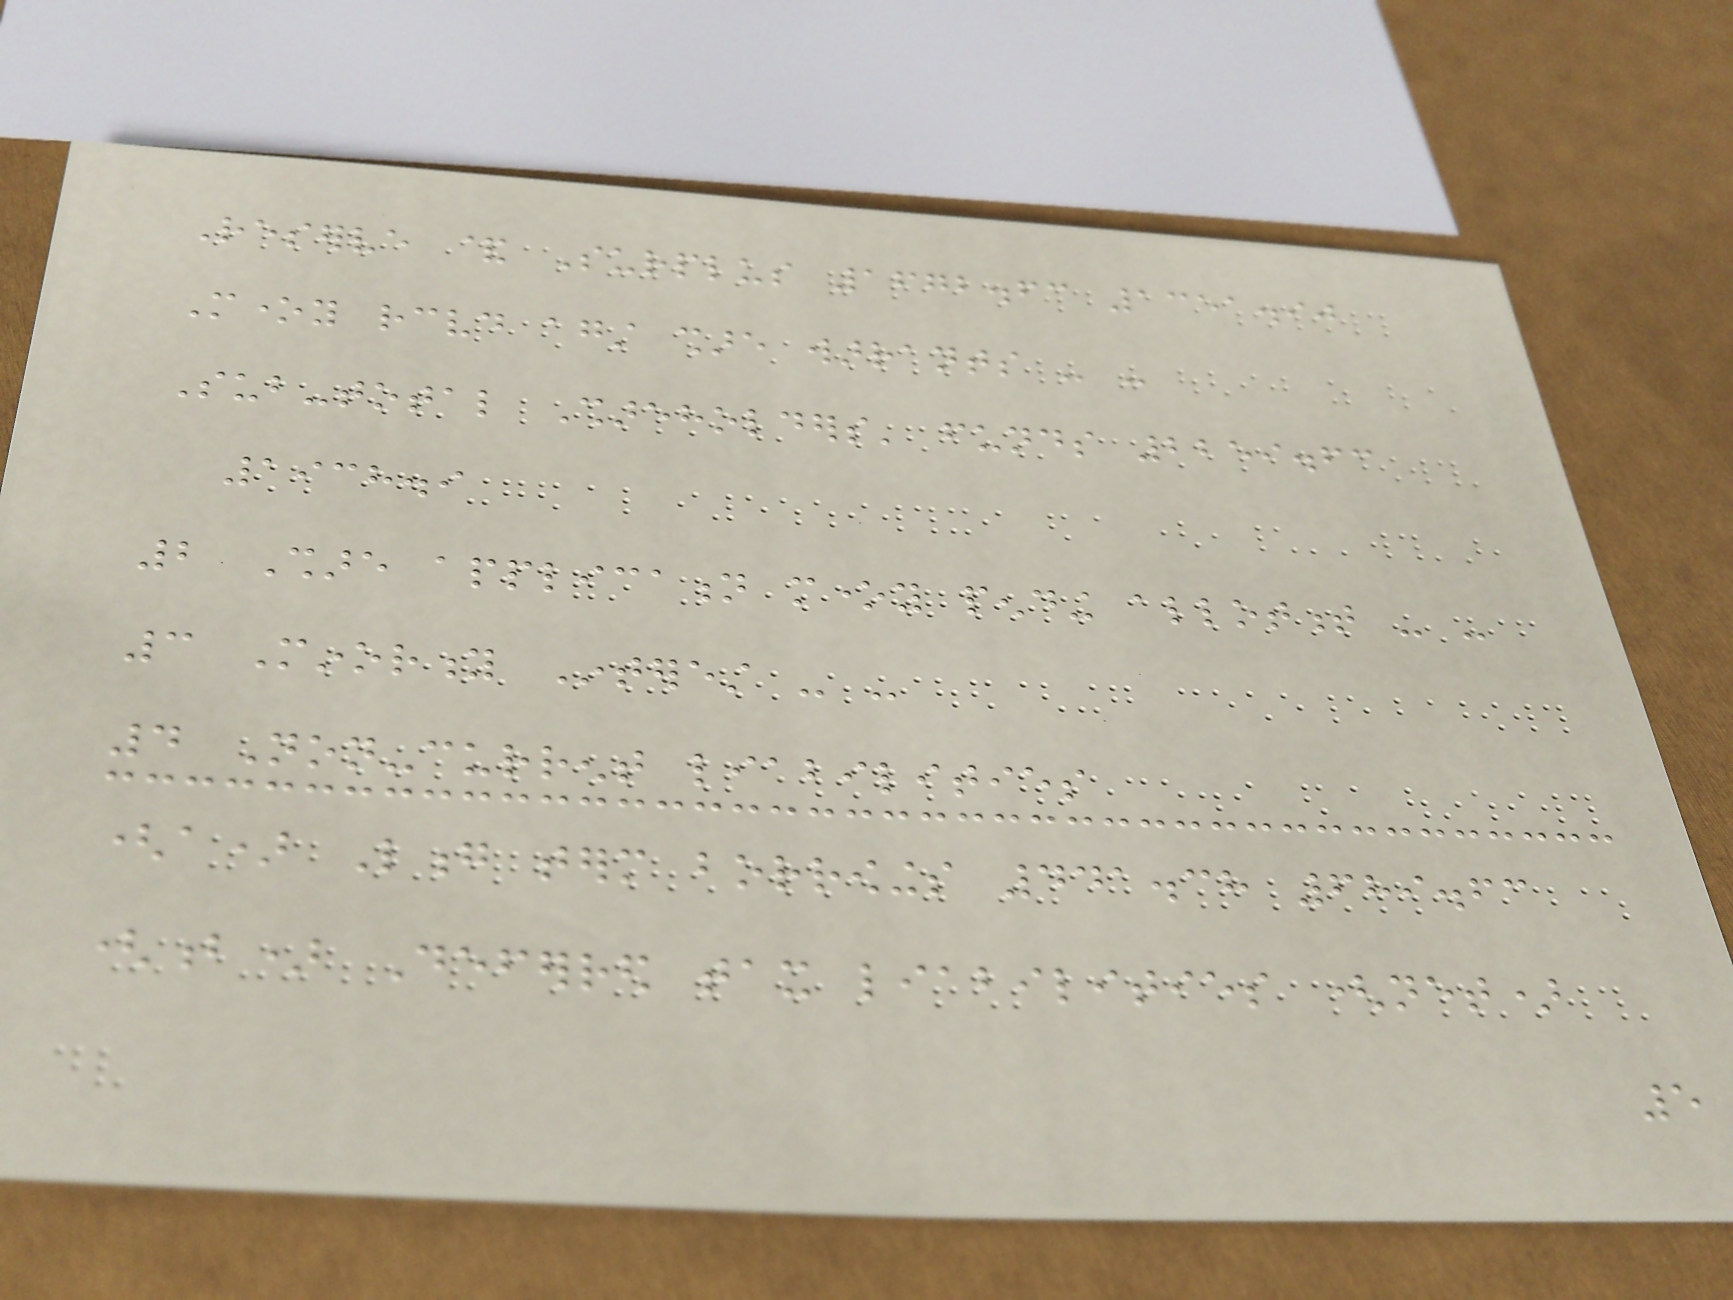Reserve & Surplus 1672.63 1351.90
Money received against share warrants - -
Sub-total Shareholders' funds 2259.63
1938.9
2 Share application money pending allotment - -
3 Minority Interest - -
4 Non-current liabilities
(a) Long term borrowings 441.38 689.63
(b) Deferred tax liabilities (net)
5
